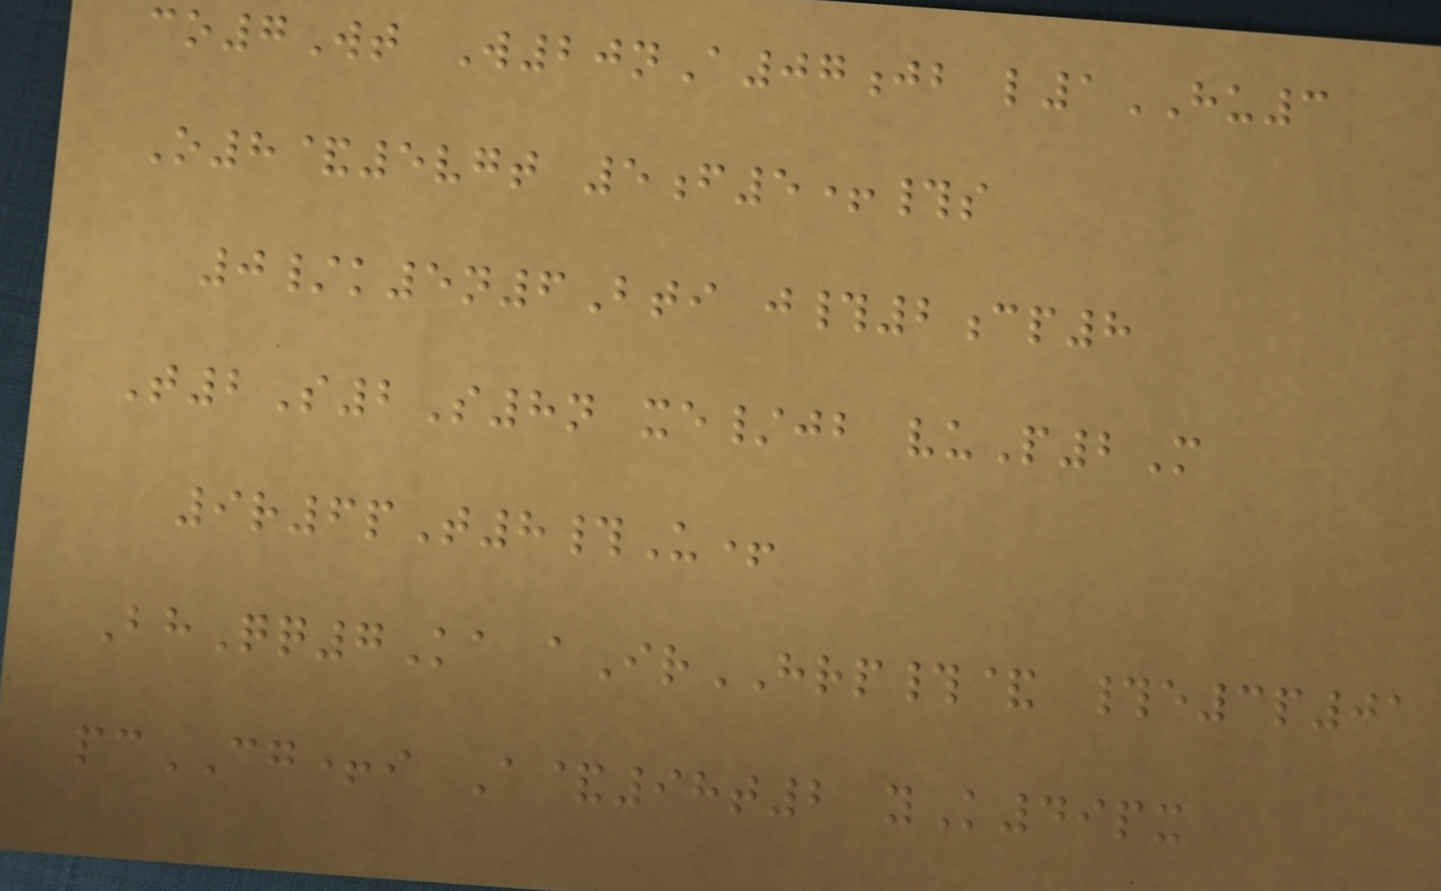co7Wt W20nA07jb l1HU3
O8&5vgt 5f5+#s
0/k5n6Bti j#2cp8
T2S2S8n xe/jb vuP2M
9r6pT8#U+
BhQq7Ka aIrHRP#& #e3p01
pcCG+i A&98t2 yK49px
